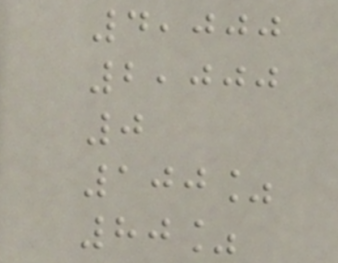4,000
2,000
0
100%
80%
